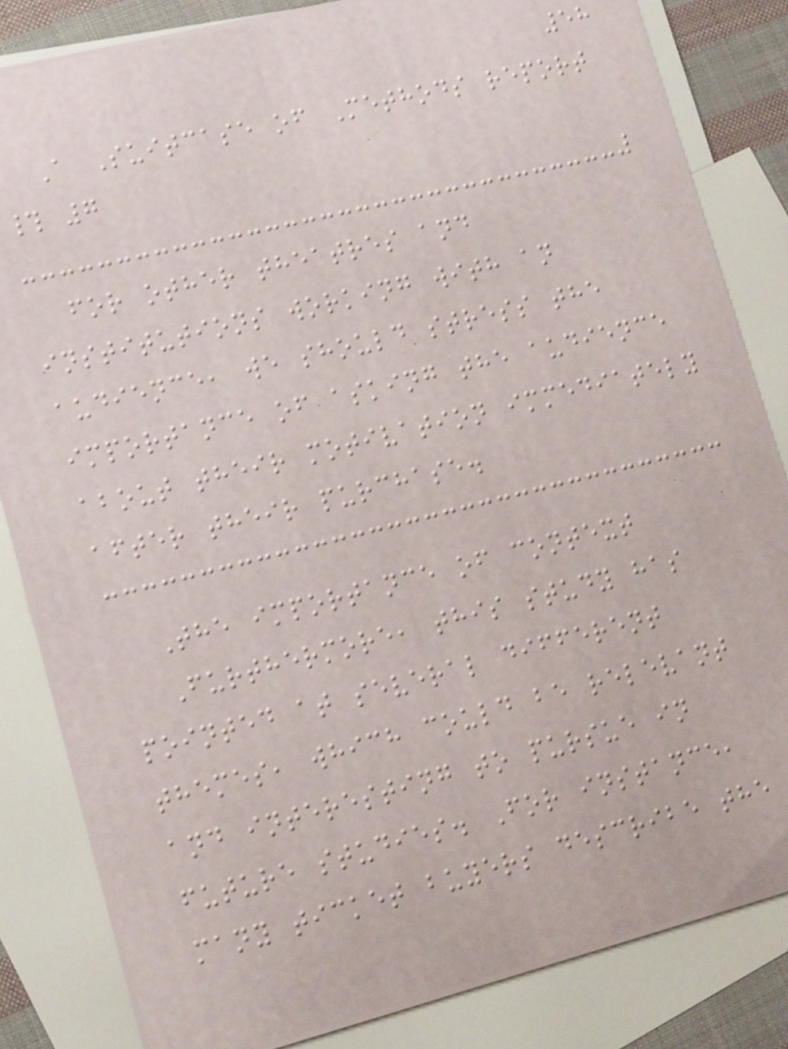58
A Suitcase of Methods report
# 7
for other theatres and
institutions working with an
audience, we should stress the
importance of asking the audience
about their motivation immediately
after their purchase.
The importance of context
Furthermore, this study has
pointed at several different
themes, which could be relevant
and interesting to pursue in
future studies. For instance,
many ticket buyers describe the
